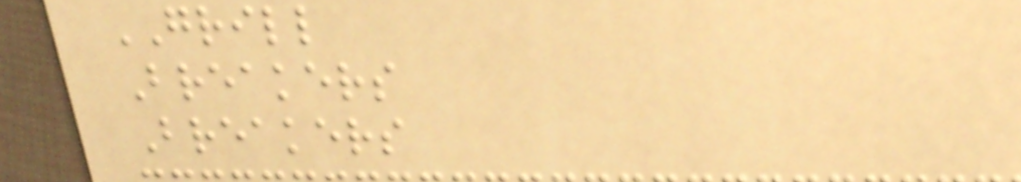GRILL
Breakers
Breakers
